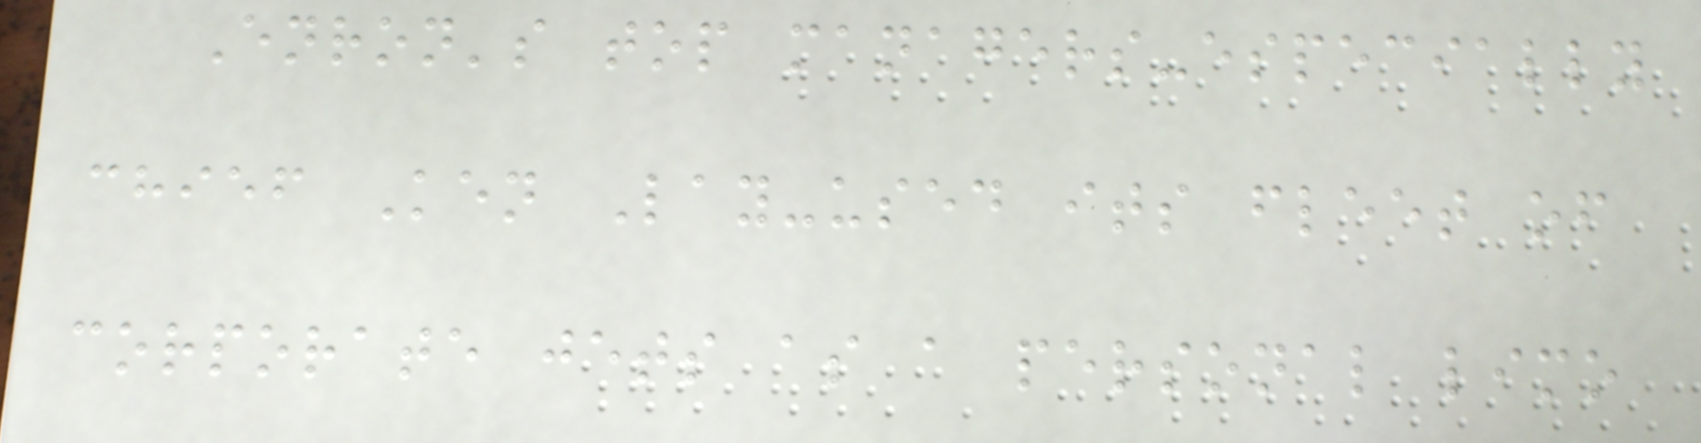Enron's top managers-especially
chief Ken Lay-used its fleet of
corporate jets as a personal limo
